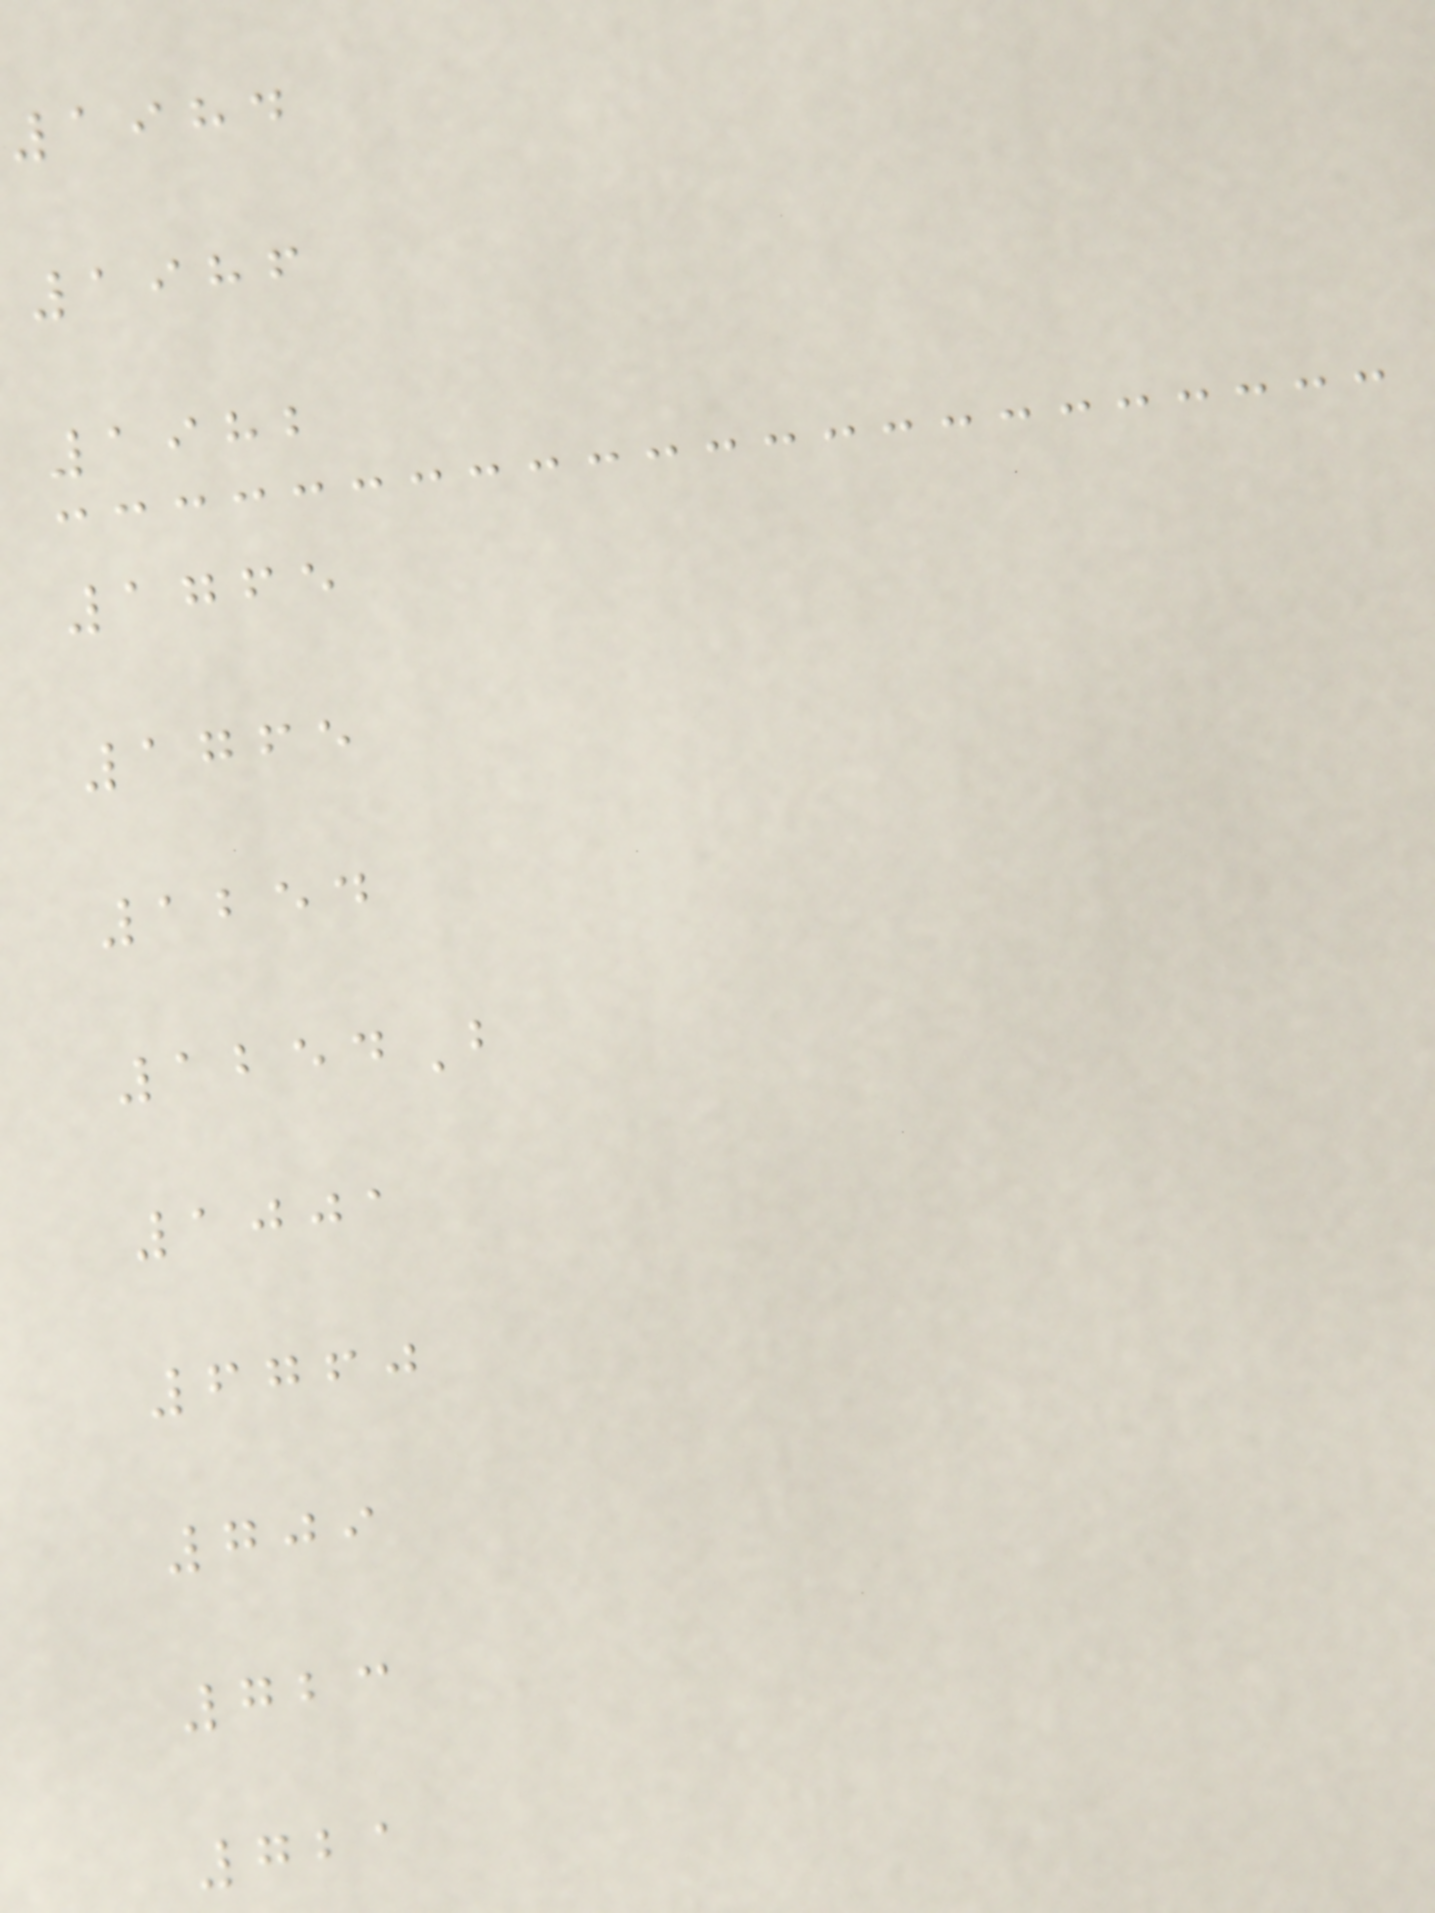1984
1986
1982
1765
1765
1254
1254B
1001
6760
709
723
721
